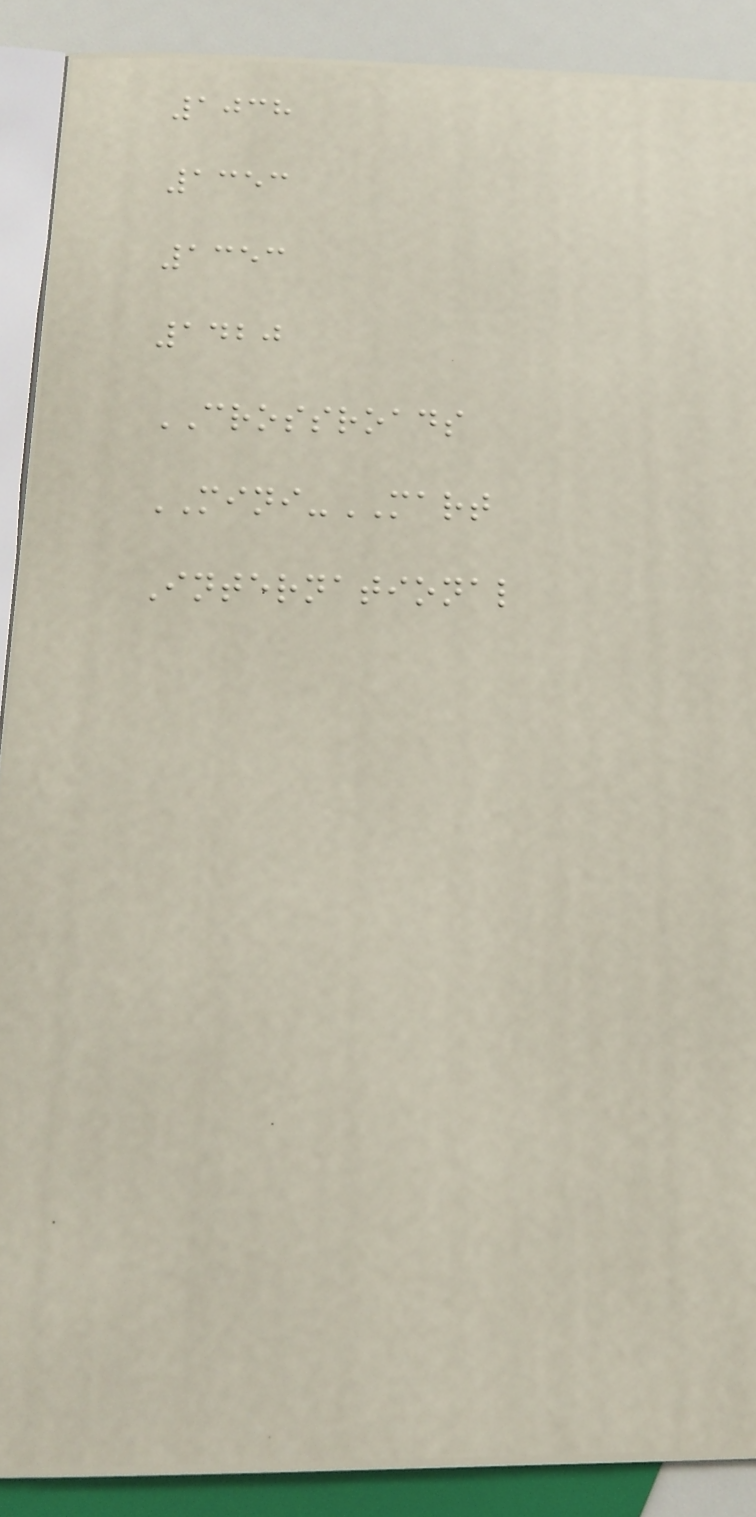1038
1353
1353
1420
CROSSROADS
MINI-MART
International
